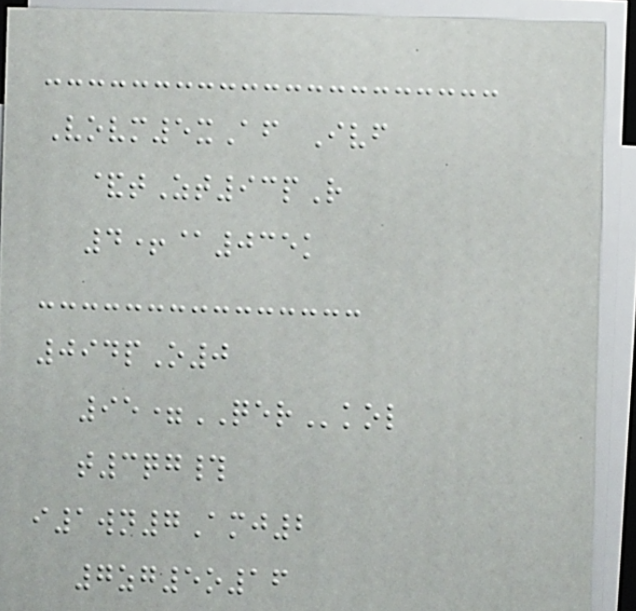Vovm5xAf Ivf
&tZt93pR
4+@035k
094pO0
95=QERkol
t3qg#
i1wn7Amj2
7zg5o16
